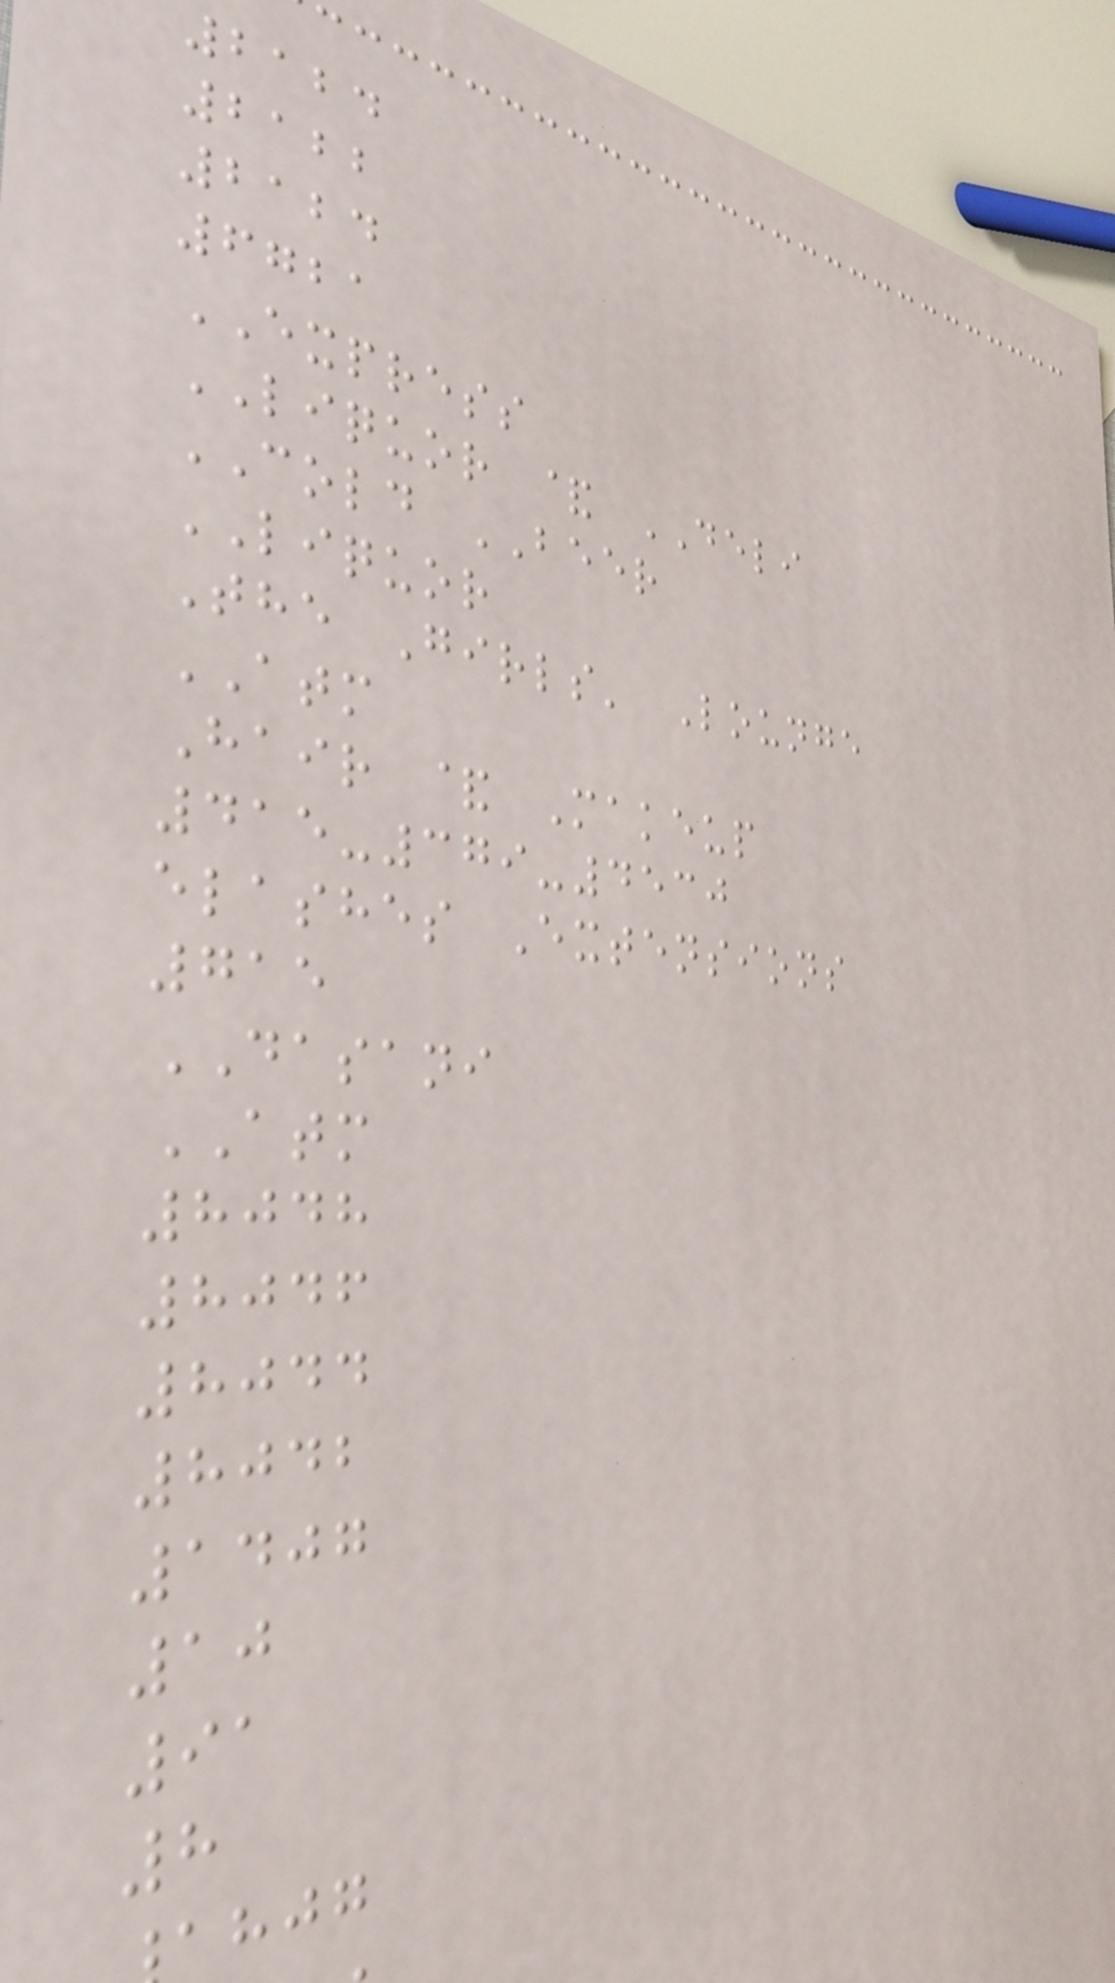2124
2122
2124
6721
EXPRESS
LIQUOR & DELI
COLD BEER
LIQUOR
The Girls' Lounge
ATM
Hair & Makeup
415-379-4530
elashes Extensions
715
DASANI
ATM
8048
8046
8044
8042
1407
10
91
8
